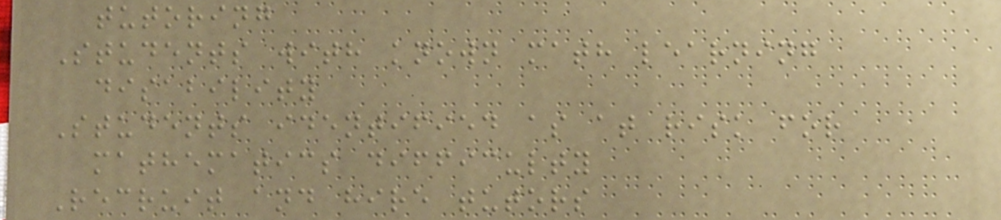tutoring
Students with known math learning
disability
Students identified as at risk for
mathematics difficulty
Recruit and hire tutors
